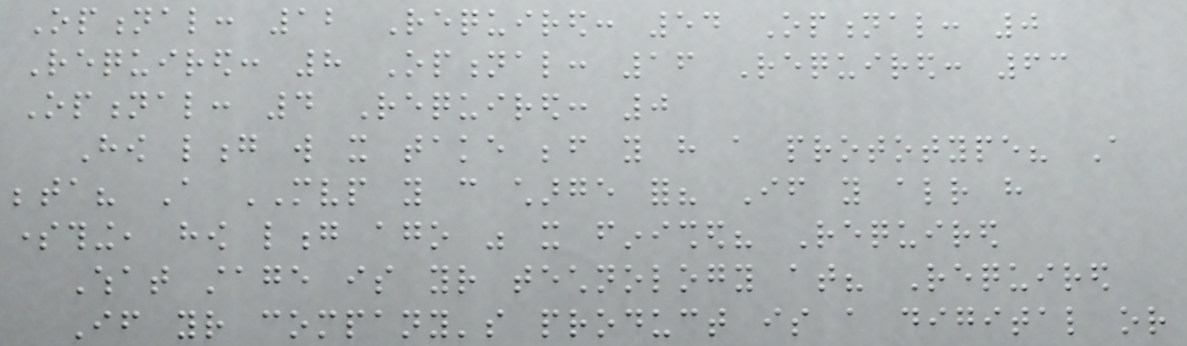Optional: 12 Required: 54 Optional: 0
Required: 8 Optional: 16 Required: 63
Optional: 4 Required: 0
How long will it take before you have a prototype? A
beta? A MVP you can charge for? If you already have
something, how long ago was it finished? Required
What stage is your technology at? Required
If your company's product is a digital or
